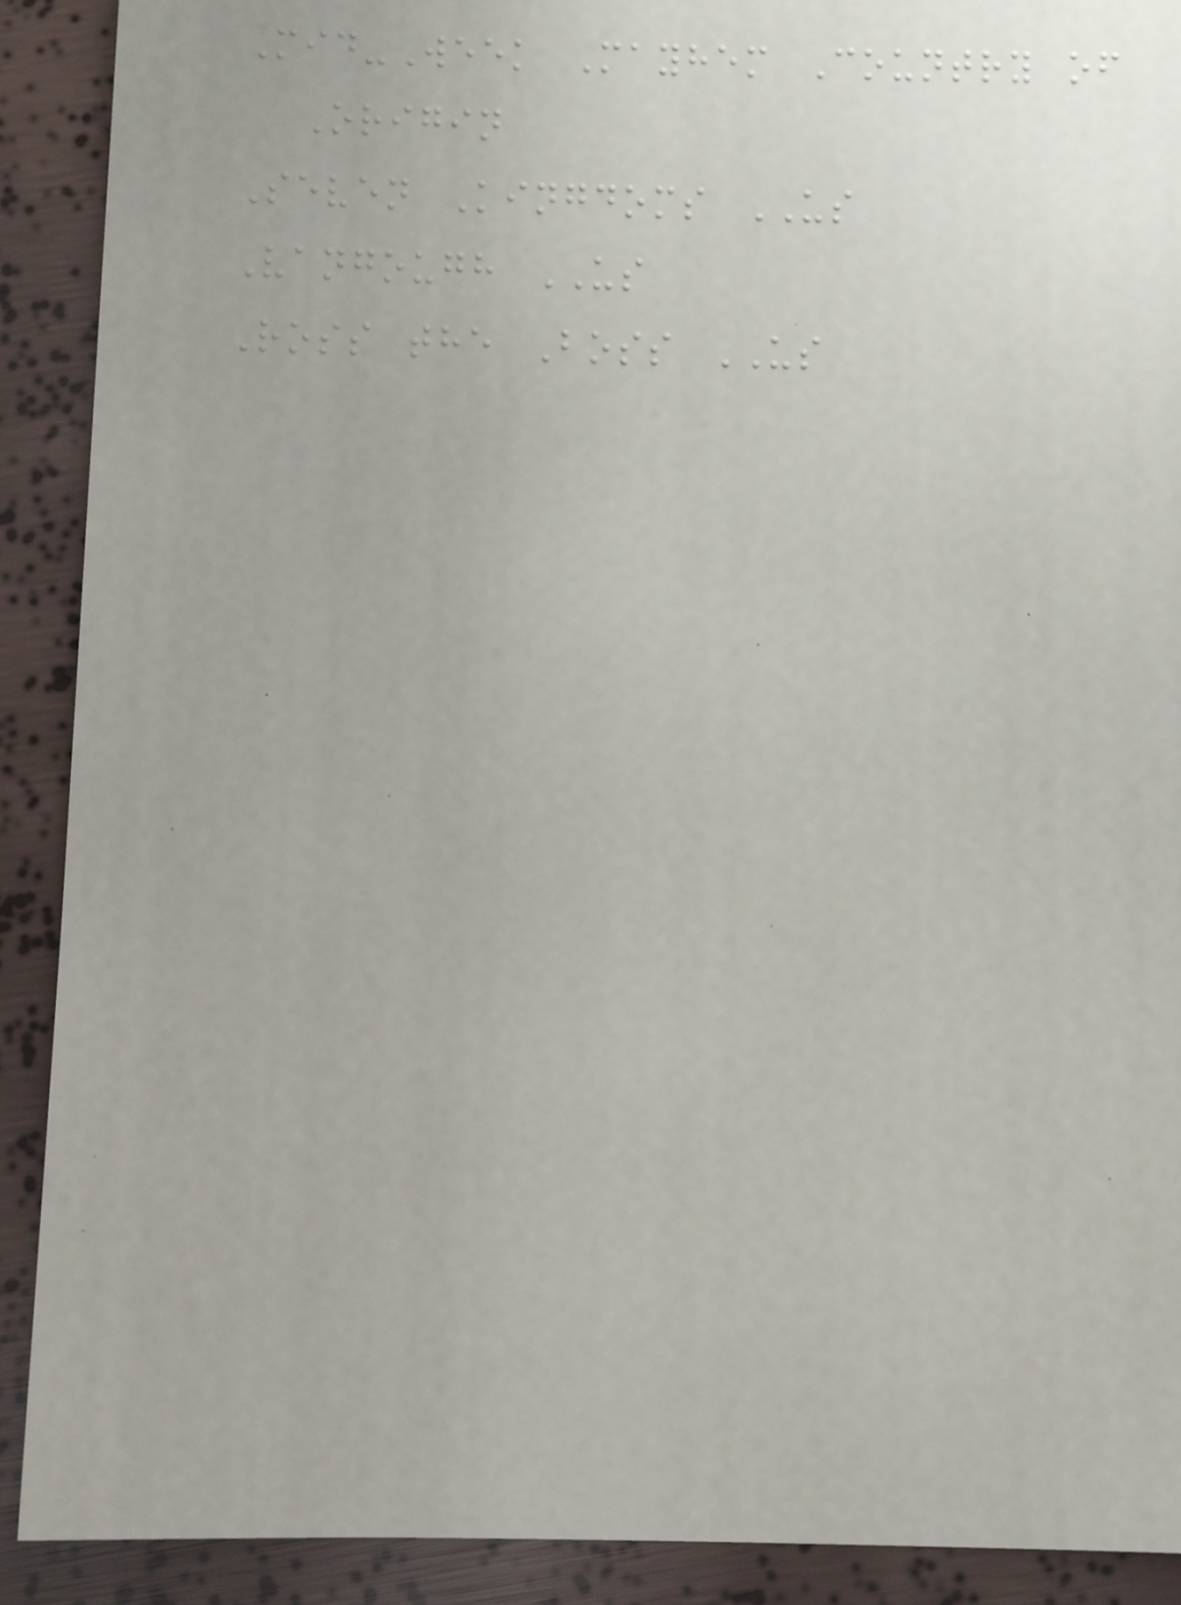Mid-Week Mayhem Country of
Origin
Seven Kingdoms US
Vangough US
Ross the Boss US
